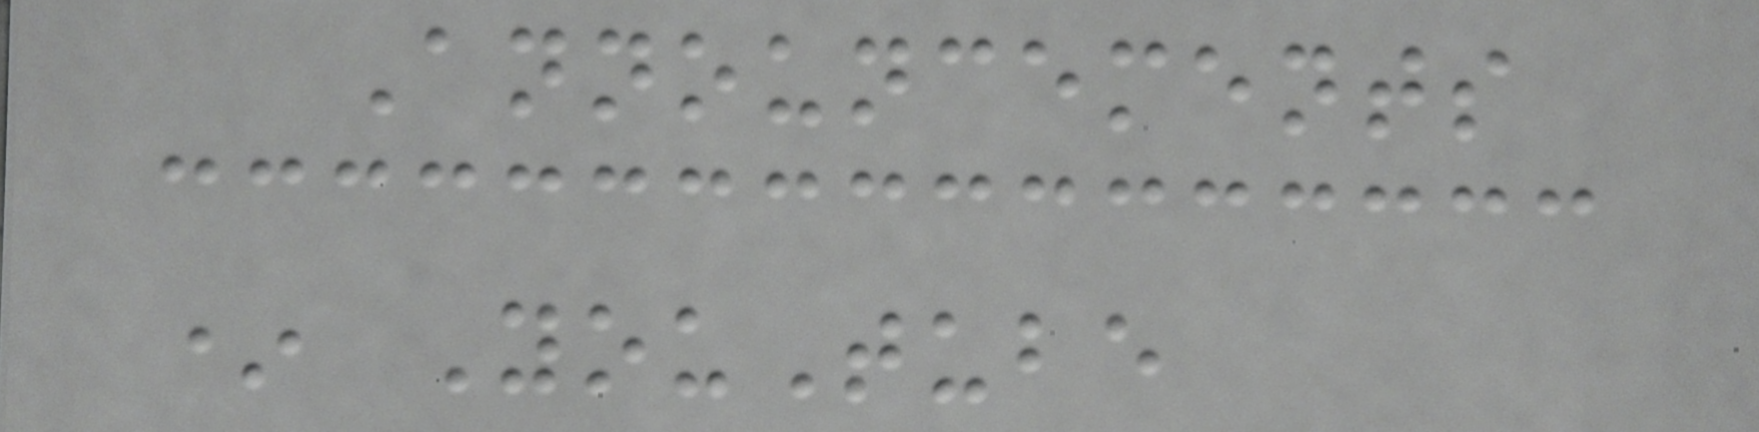Announcements
* YouTube
